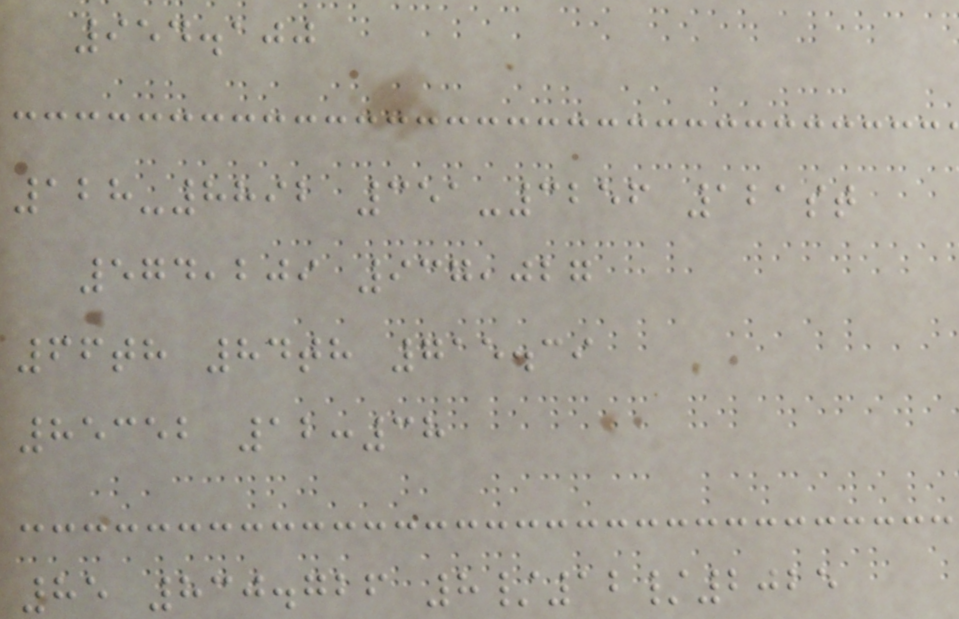954.100
128-8892 351-3256 121st
574,209 937,027
66th 84th 715.39
85352 12:38
85 830.726 8/12/2025
